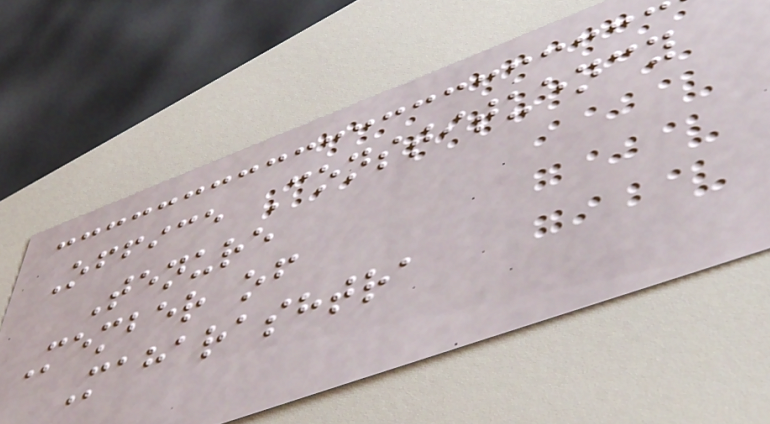Office Constituency
Tenure
Member of
Maharashtra
